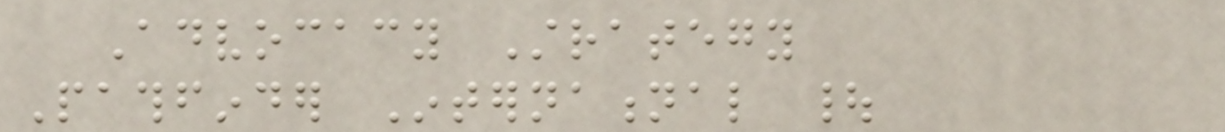Advocacy Strategy
Pathfinder International |
